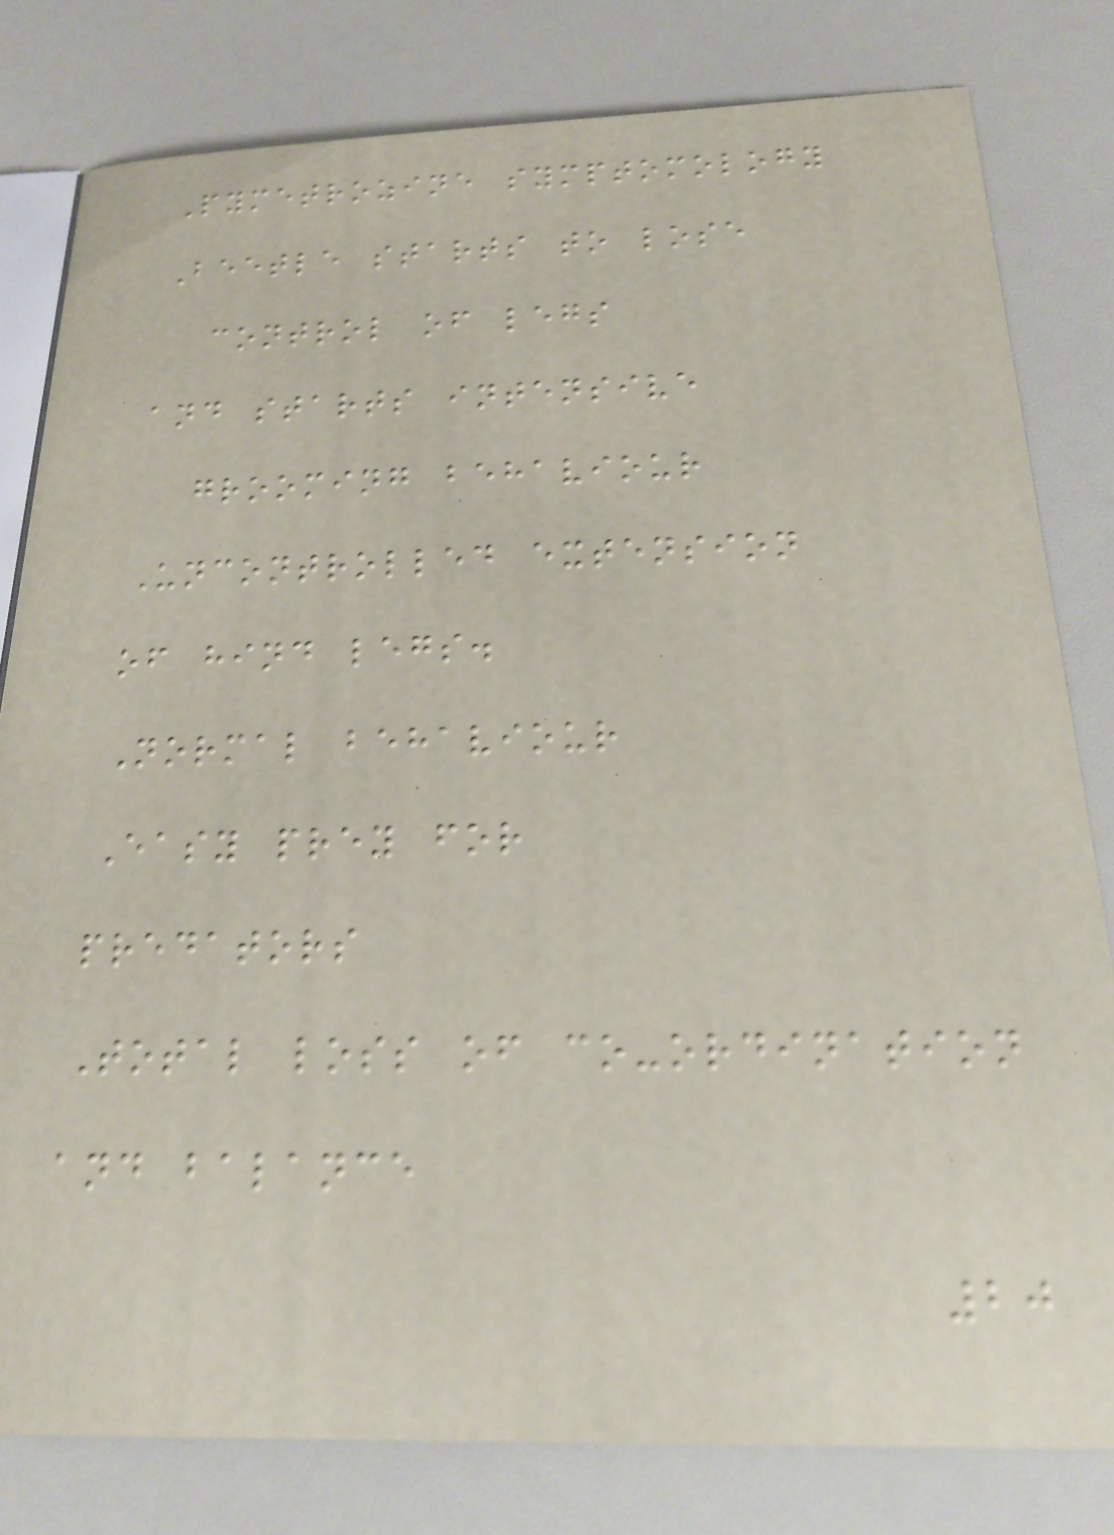Pymetrozine symptomology
Beetle starts to lose
control of legs
and starts intensive
grooming behaviour
Uncontrolled extension
of hind legs.
Normal behaviour
Easy prey for
predators
Total loss of co-ordination
and balance
20
